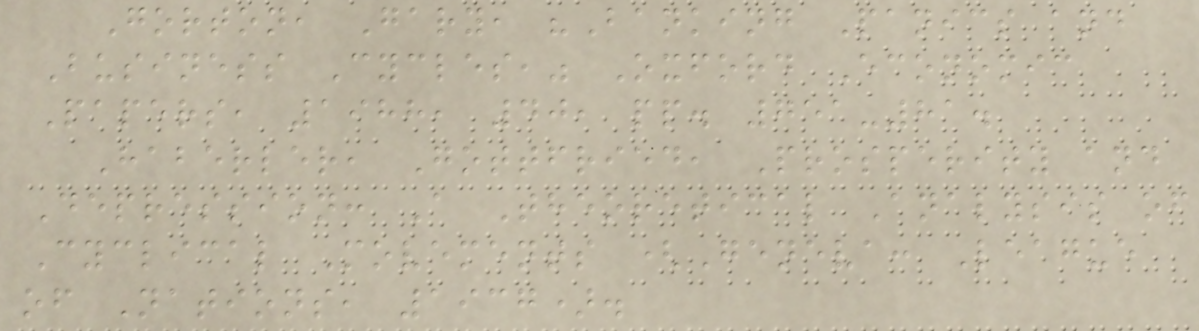Gorton, Gary, "Banking Panics and
Business Cycles," Oxford Economic
Papers, 1988, 40, pp. 751-81.
Haberler, Gottfried, Prosperity and
Depression: A Theoretical Analysis of
Cyclical Movements (Geneva: League
of Nations, 1937).
